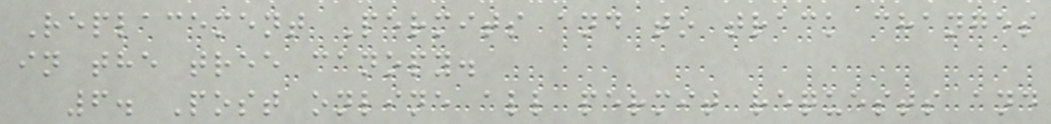Replacement Permits and to track changes
in the tree canopy.
6. Post online all permit requests and
